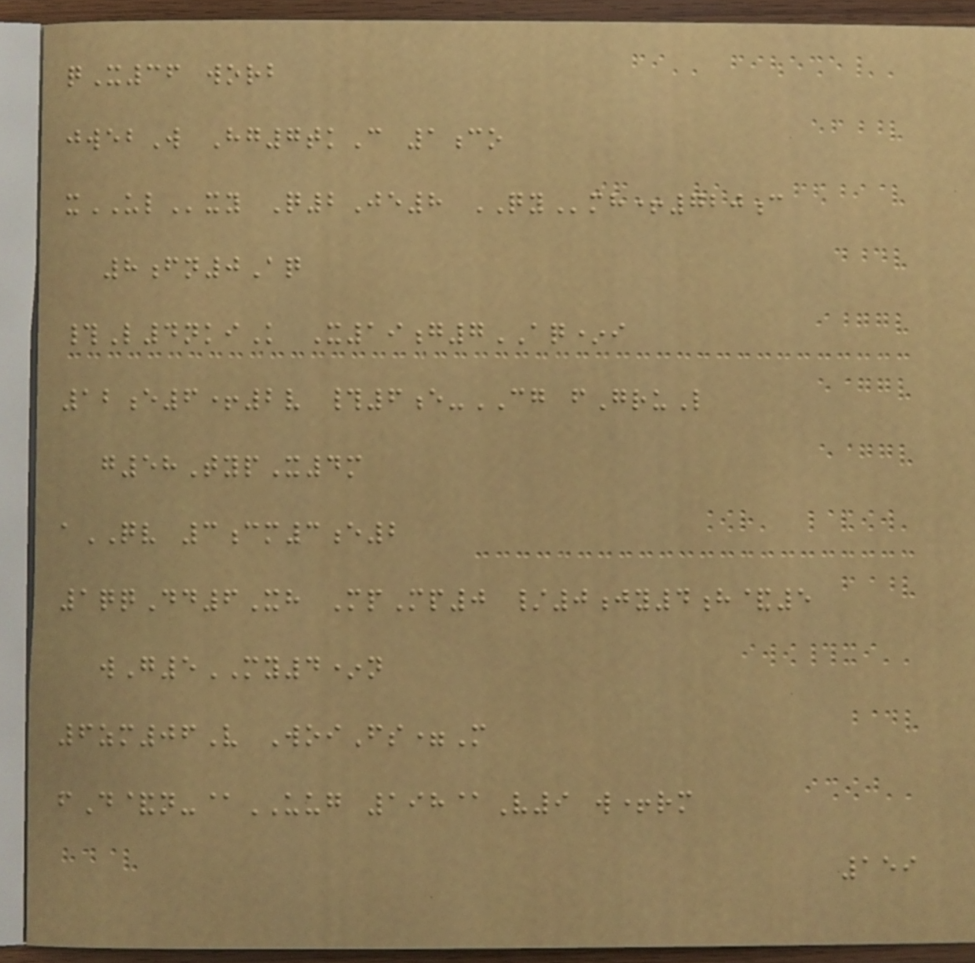qX36 worb
jwebW Hg7tkC 1co
xULxy Q2Je8 QYmh+720c
8fn0Aq
#L4nkiK X19g7AQ*i
12e6+2v #6e-CG fGruL
g58TypX4m
aQV 3cm3e2
1qqDd6Xh MpMp0 /0jy4h&5
wG5MY4*n
6zm06V WoiFs=M
fD&n-@UUG 198@V9 w+rm
159
